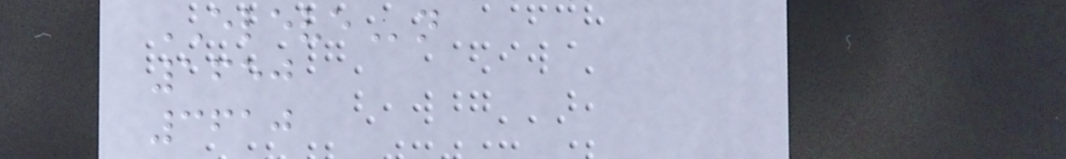ELEVEn
1650
3610
